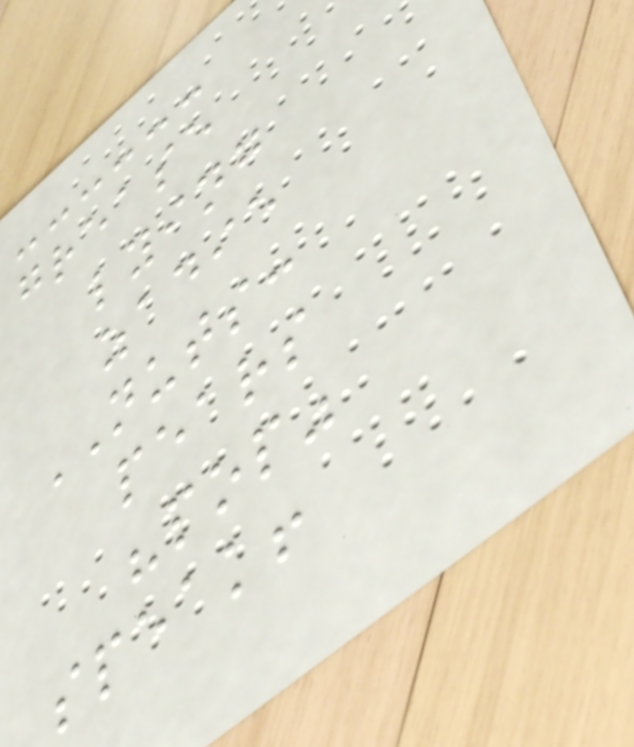grease
lying
zadie
NUTS:
pears
"pop"
speak!
